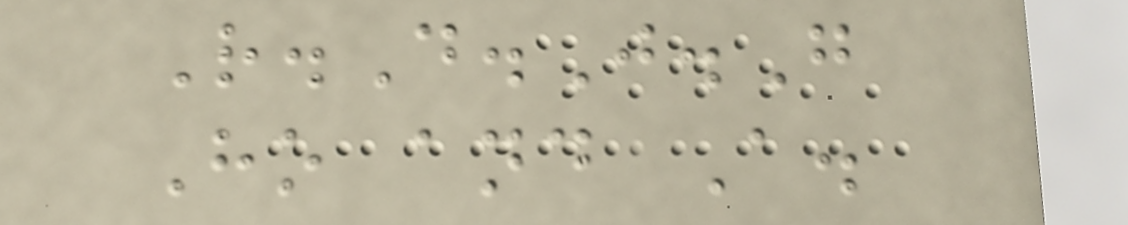R.D.J.G
Ho and A.
